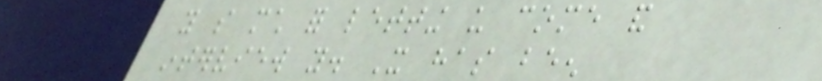you so much for letting us come and
interview you. It has been
